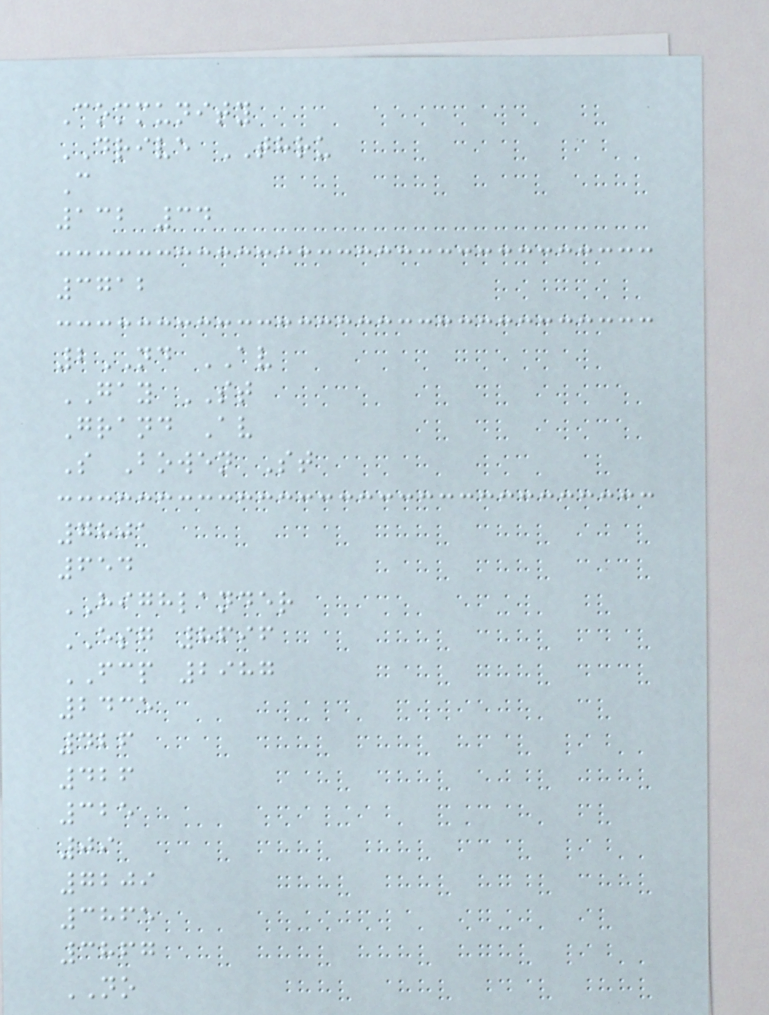Community
DRIVE THRU
C
132 34
3712
2ND AV
GAY ST
Grand Av
S Bowen St
7801
654
HIGHLANDER
ESG 8696
FCP 2987
2435
426
426
325
09
7209
3865
3867
NO
